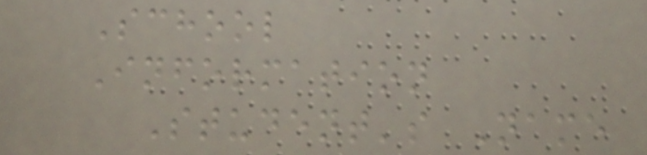School
Information
Student's Name
